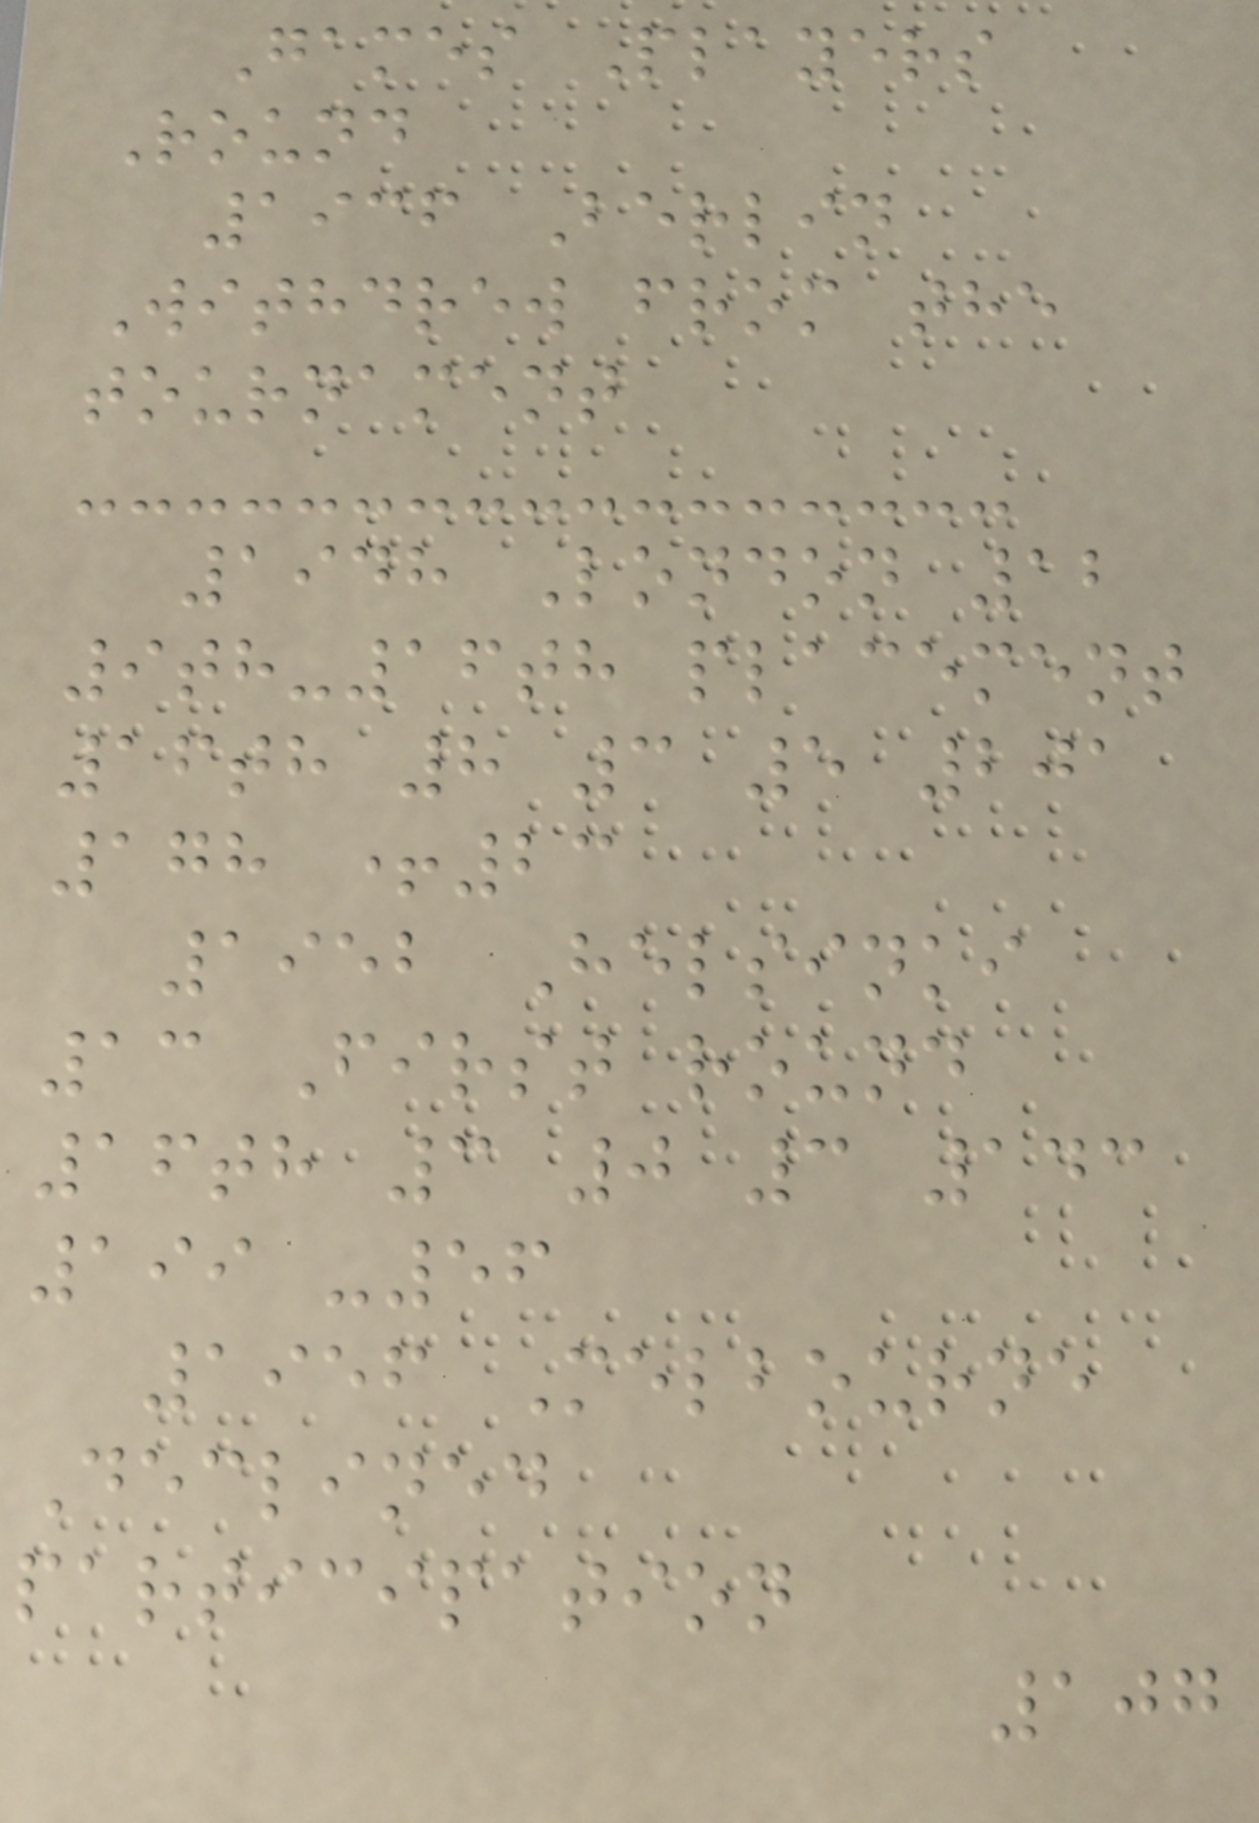Games Players
Round
1936 Berlin
Withdrew from the
tournament
1948 London 12
9th-16th placement
16th 8 3 5 201
178 +23
1952 Helsinki
13 First round
16th 3 0 3 143
199 -56
1956 Melbourne
Declined
participation
107
